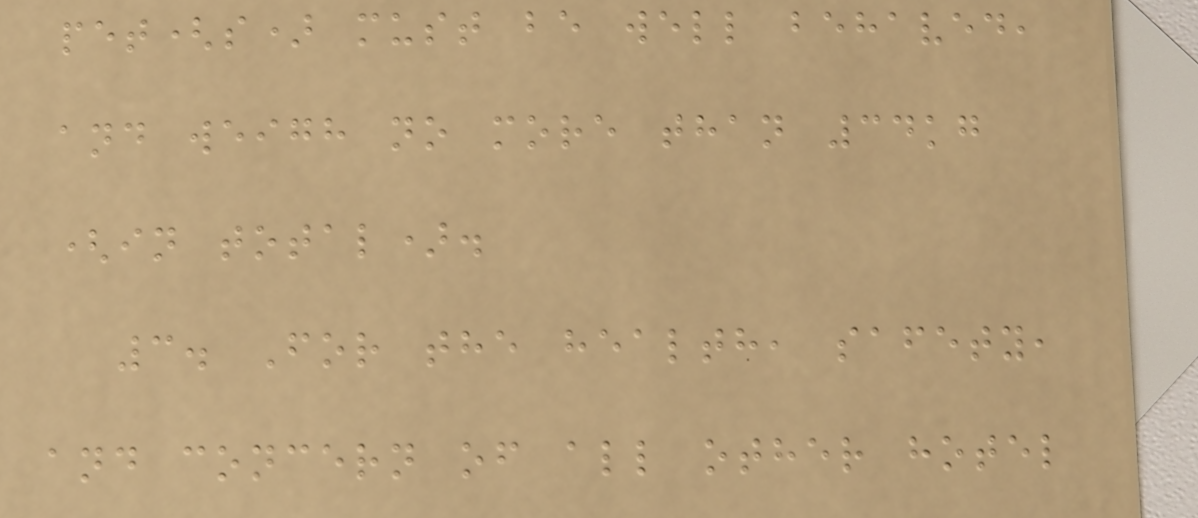pet(s) must be well behaved,
and weigh no more than 34kg
(in total).
3. For the health, safety,
and concern of all other hotel
